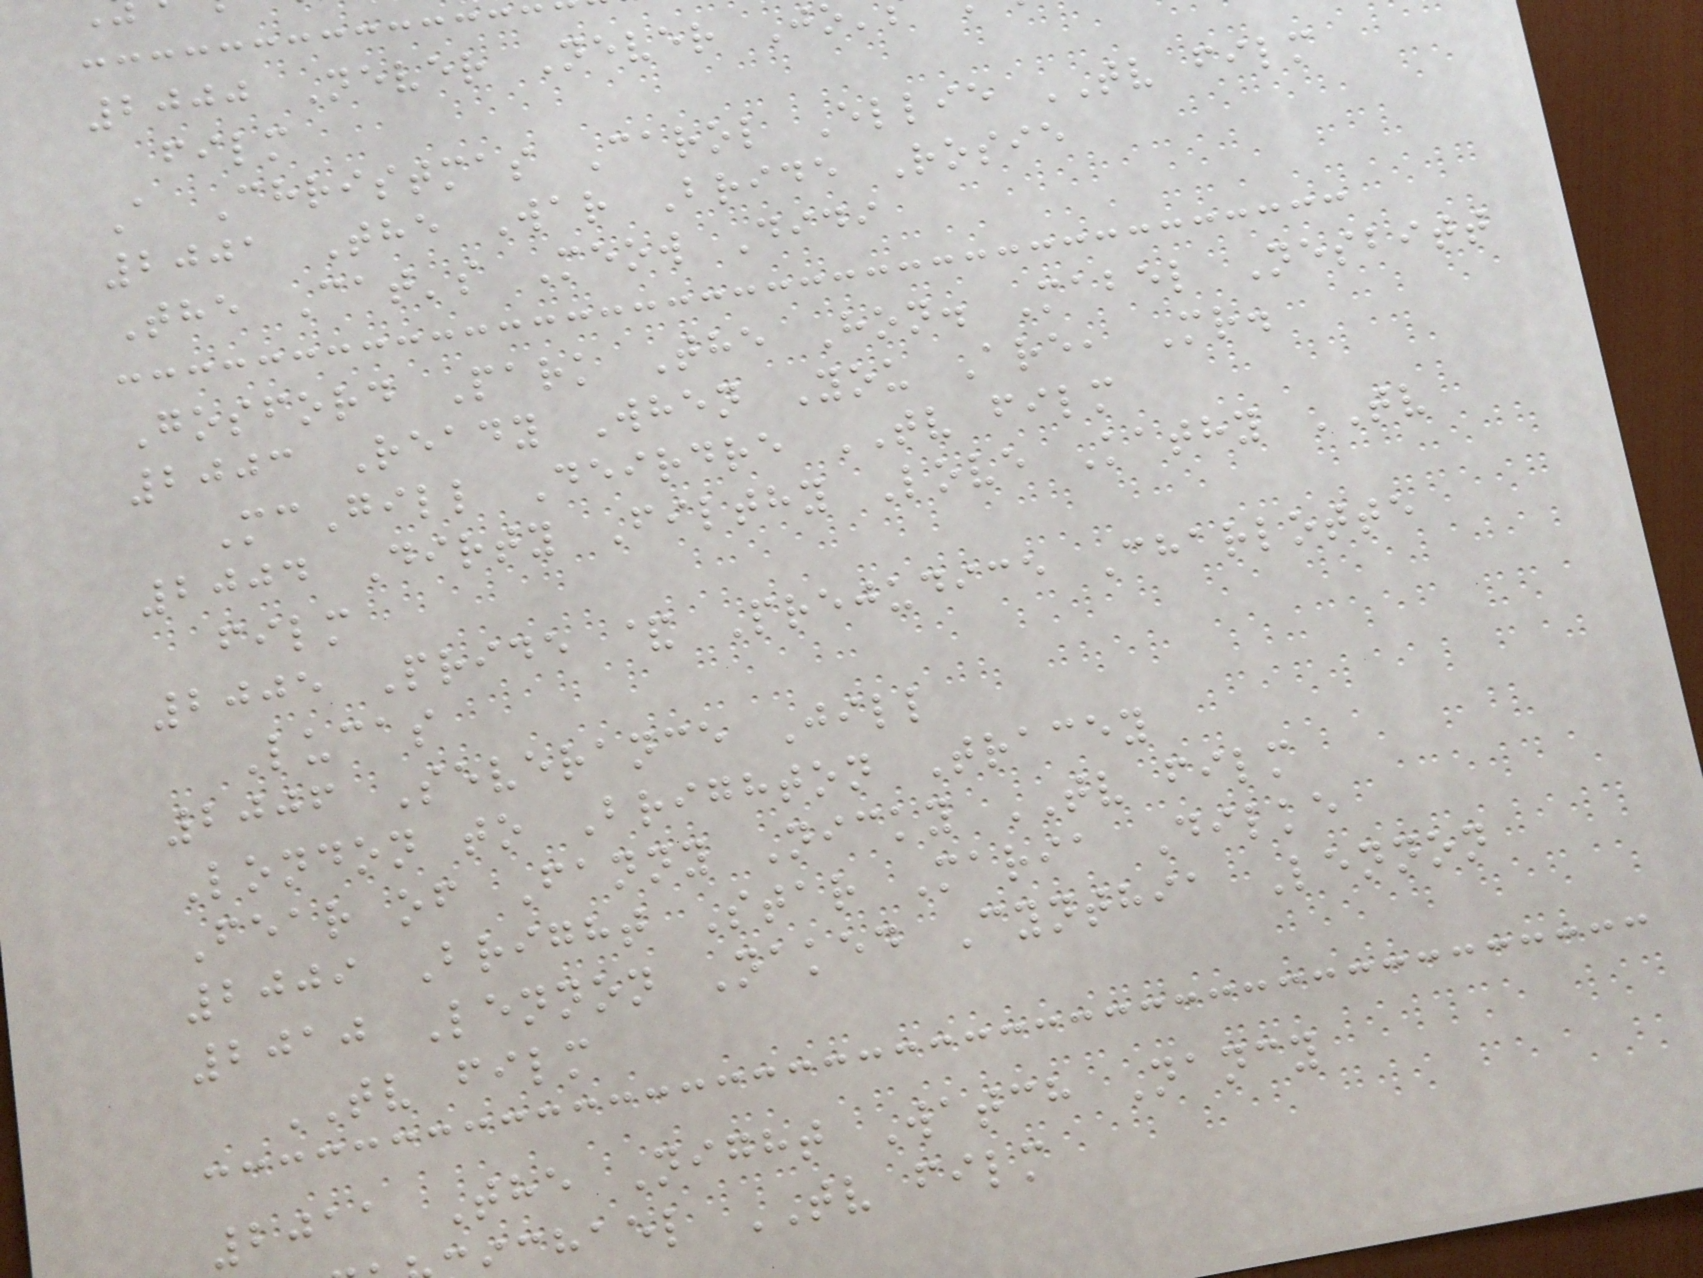2000 Never Never Jo
film
A Christmas Carol Ellie TV film
2001 The War Bride Rosie
The Cat's Meow Didi
Gosford Park The Hon. Mabel Nesbitt
2003 Ready When You Are, Mr.
McGill Deirdre TV film
2004 Dirty Filthy Love Kathy TV
film
2005 Pride & Prejudice Charlotte
Lucas
2006 Severance Jill
London to Brighton Tracey
Fear of Fanny Nicky TV film
2009 Bright Star Maria Dilke
2010 Lennon Naked Cynthia Lennon
TV film
2011 The Night Watch Nancy
chael TV film
